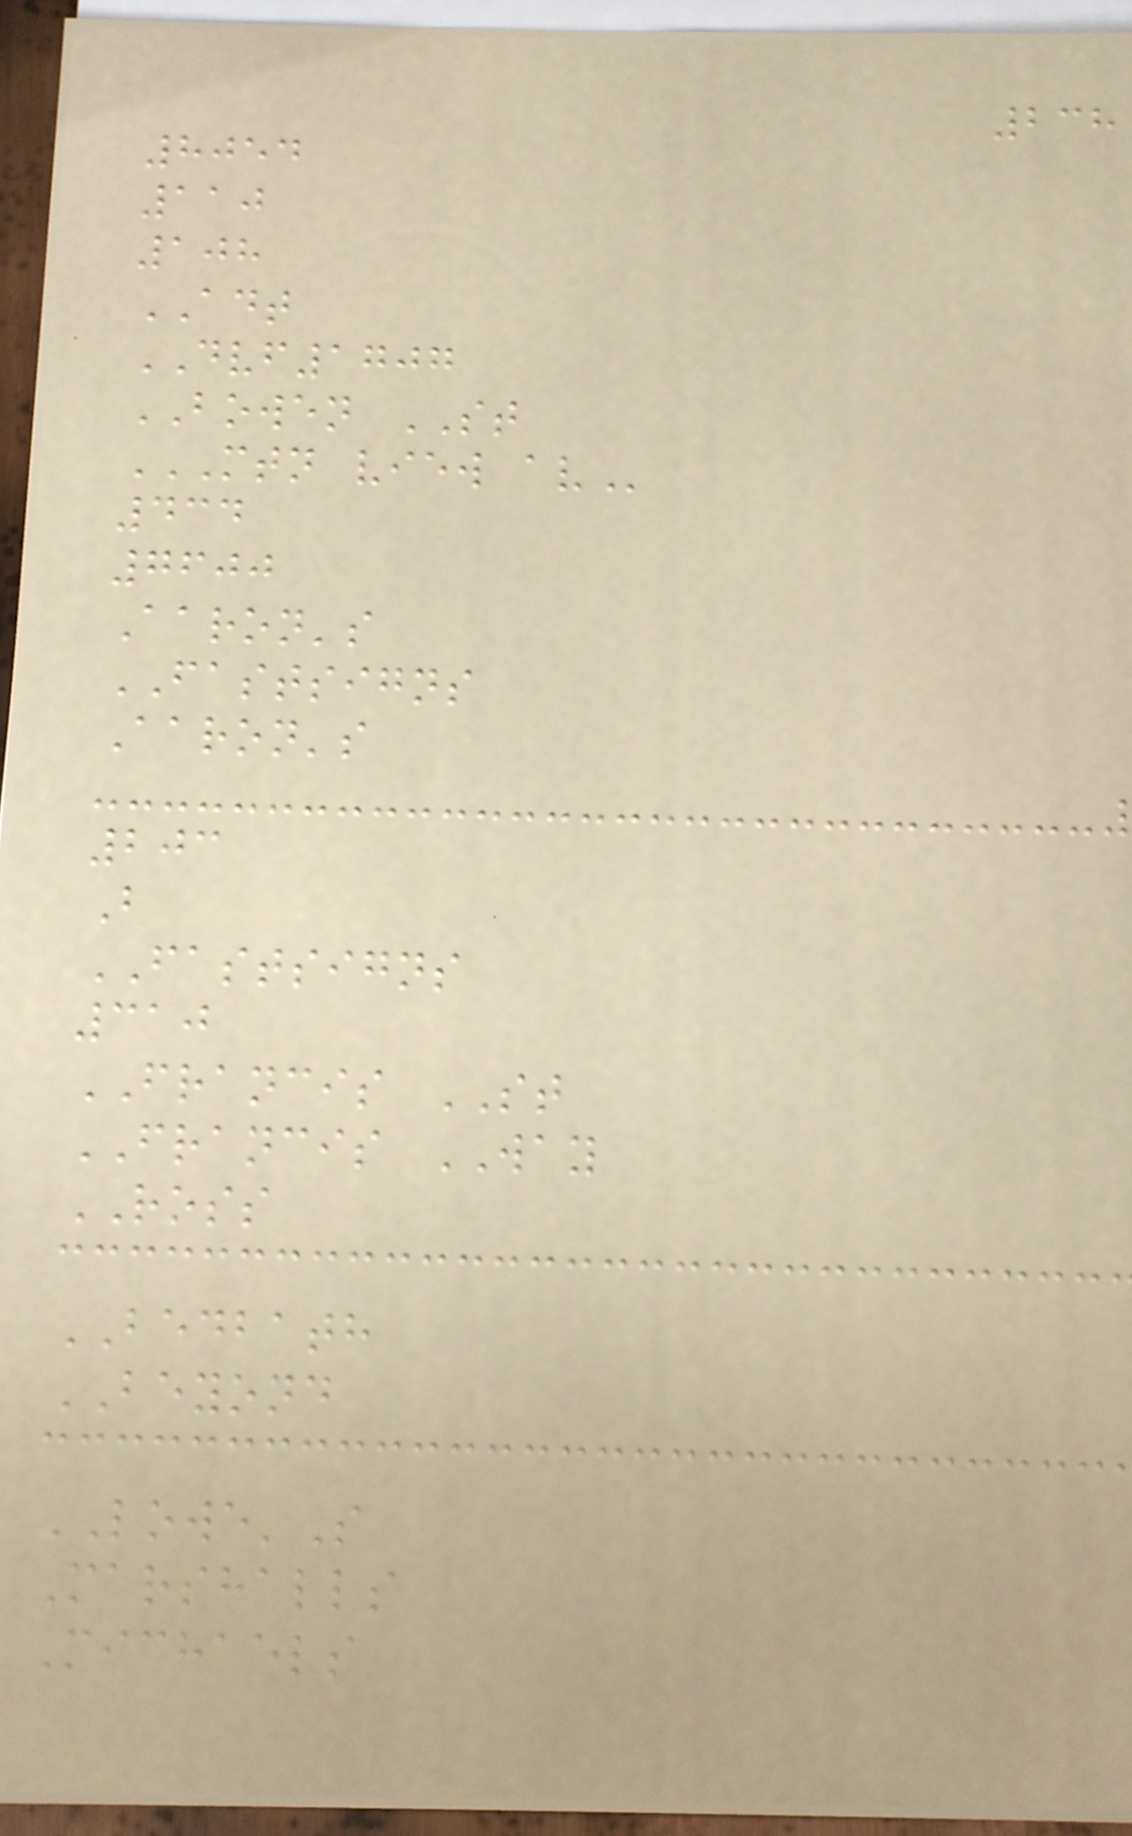238
8054
110
108
ADT
DVF1707
BOWEN ST
MTN VIEW AV
434
7600
Aaron's
FASTSIGNS
Aaron's
203
B
FASTSIGNS
310
FRANCIS ST
FRANCIS WAY
ROSS
BEDBATH
BEYOND
LOWE'S
Marshalls
Michaels
